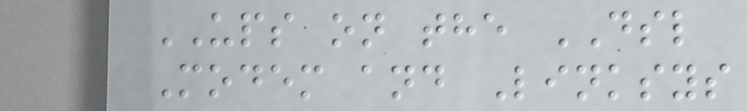UPS on the DSL
Modem and Linksys
